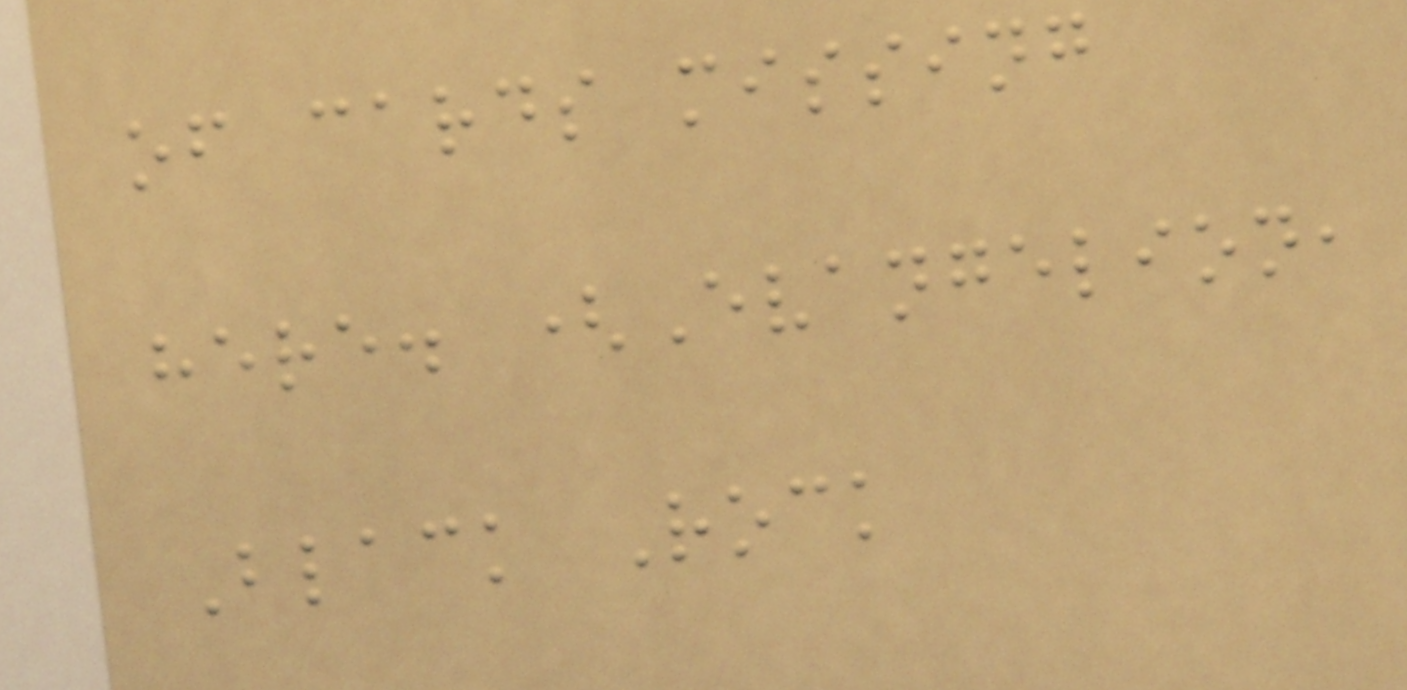of cards missing
here. (Evangelion,
Black Rock
